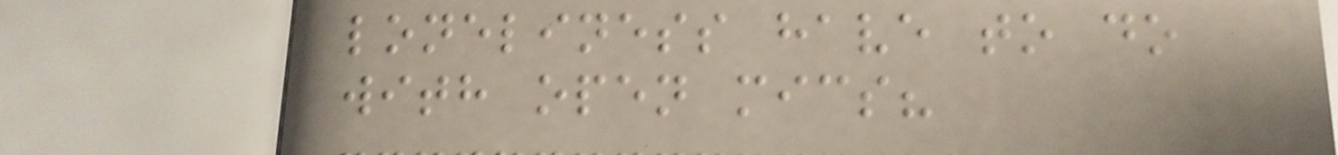loneliness have to do
with open mics?
